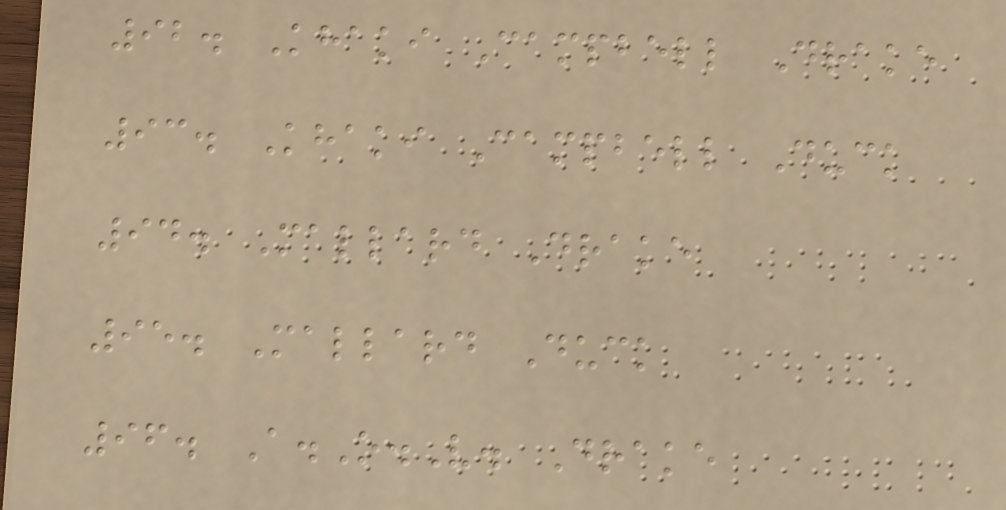92. Khaki Campbell Drake
93. Khaki Campbell Duck
94. Mallard Drake
95. Mallard Duck
96. A.O.V. Drake
